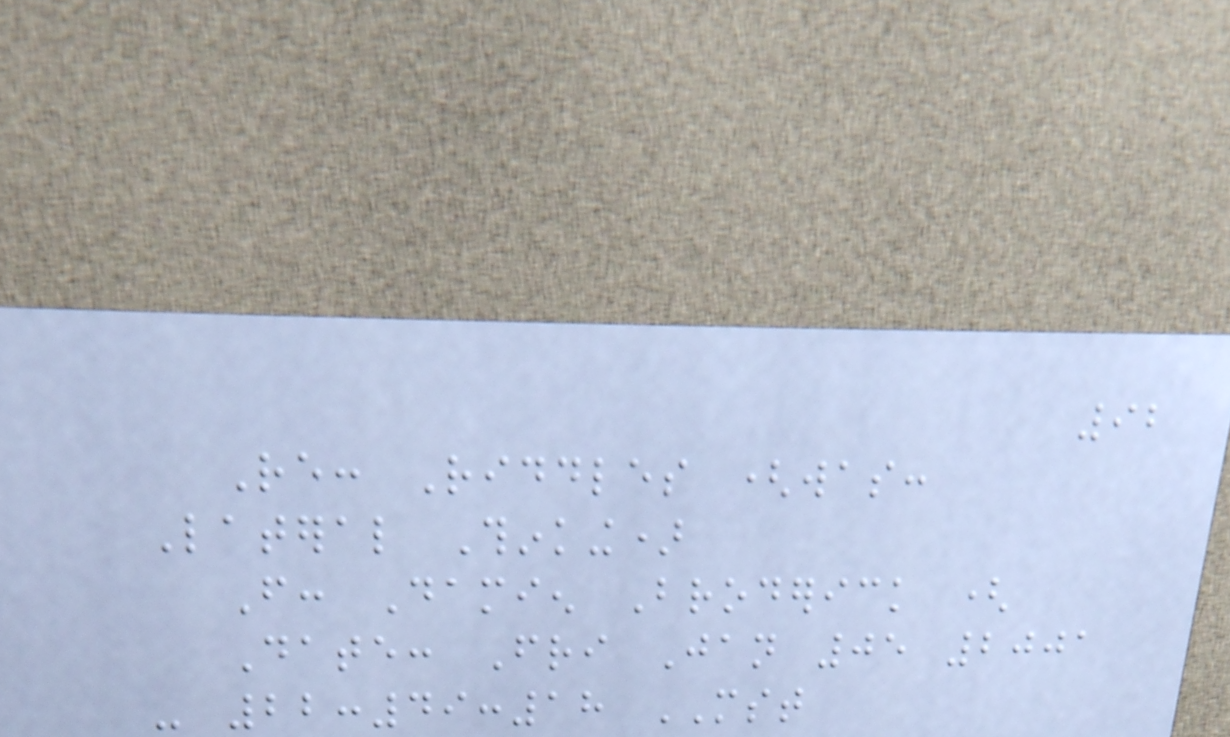92
Re: Riddles (was:
Lateral Thinking)
From: Damien Broderick (
Date: Fri Jan 05 2001
- 22:49:18 MST
